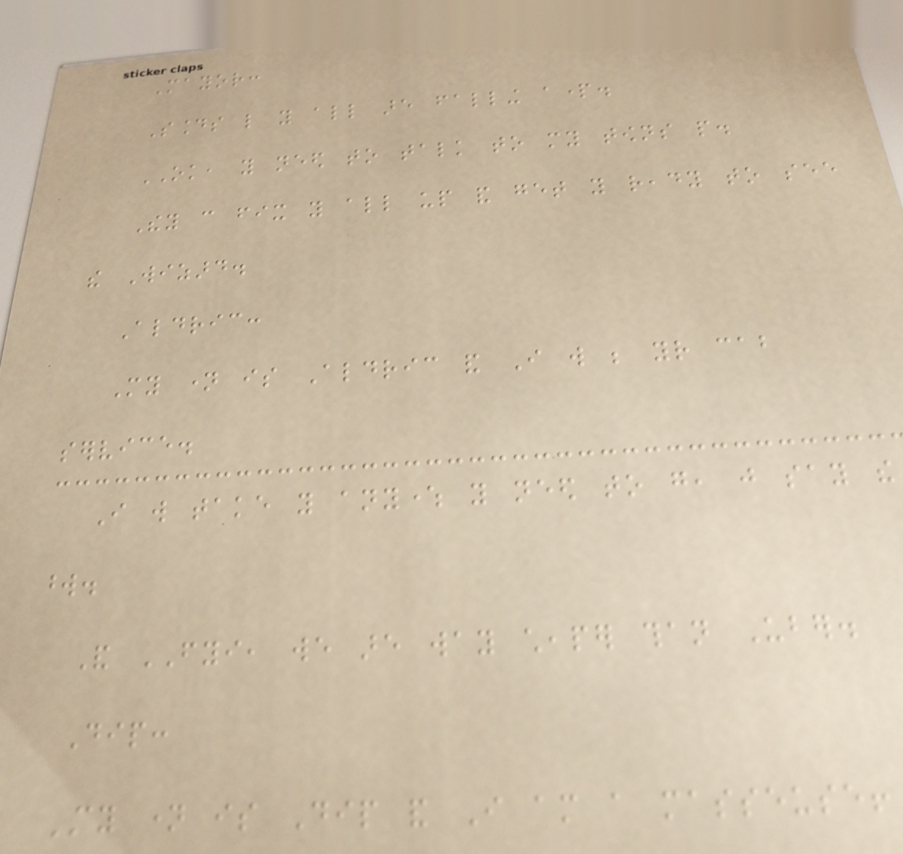Mayor:
Sounds like you all are falling apart.
OK, you need to talk to my towns people.
They can fix you all up and get you ready to see
the Wizard.
Aldric:
My name is Aldric and I will be your cab
service.
I will take you anywhere you need to go, just say the
word.
And FYI, we are way cheaper than Uber.
Dip:
My name is Dip and I am a masseuse!
